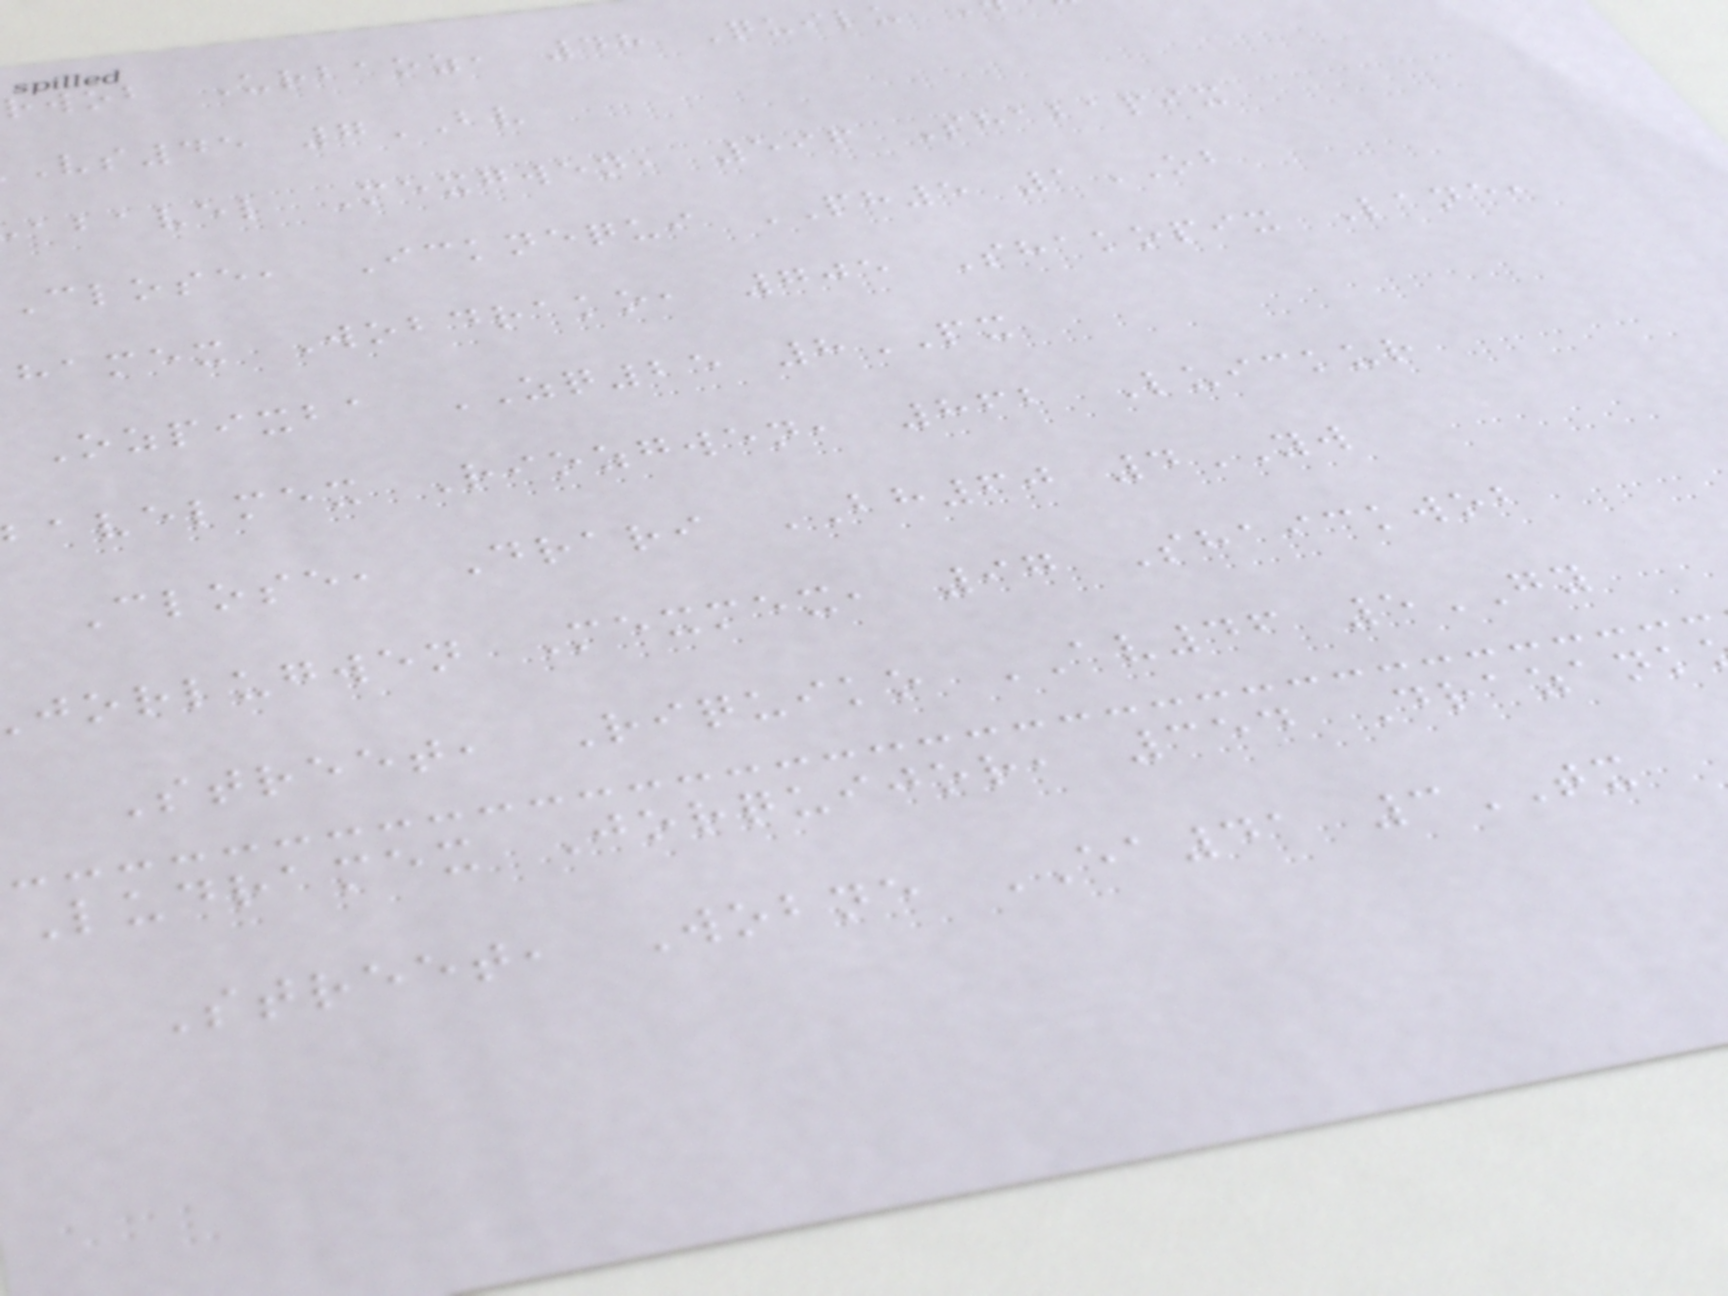rwob Urbaoz, 48 Quilu
vs45 7BV
abavel Mexgwen, 596 Shabapix
Close, Icknequi PH5 1OB
hamex Wobdrako, 705 Shakopix Lane,
Ozpixba ZQ25 8PX
avelmex Riozgwen, 862 Luickur
Close, Drari BH60 4YW
jorlugwen Mexmex, 97 Shaickwob
Street, Riquiko AV46 5GY
Ludramex Jorquijor, 354 Drazank
Street, Wobne EA41 3TX
